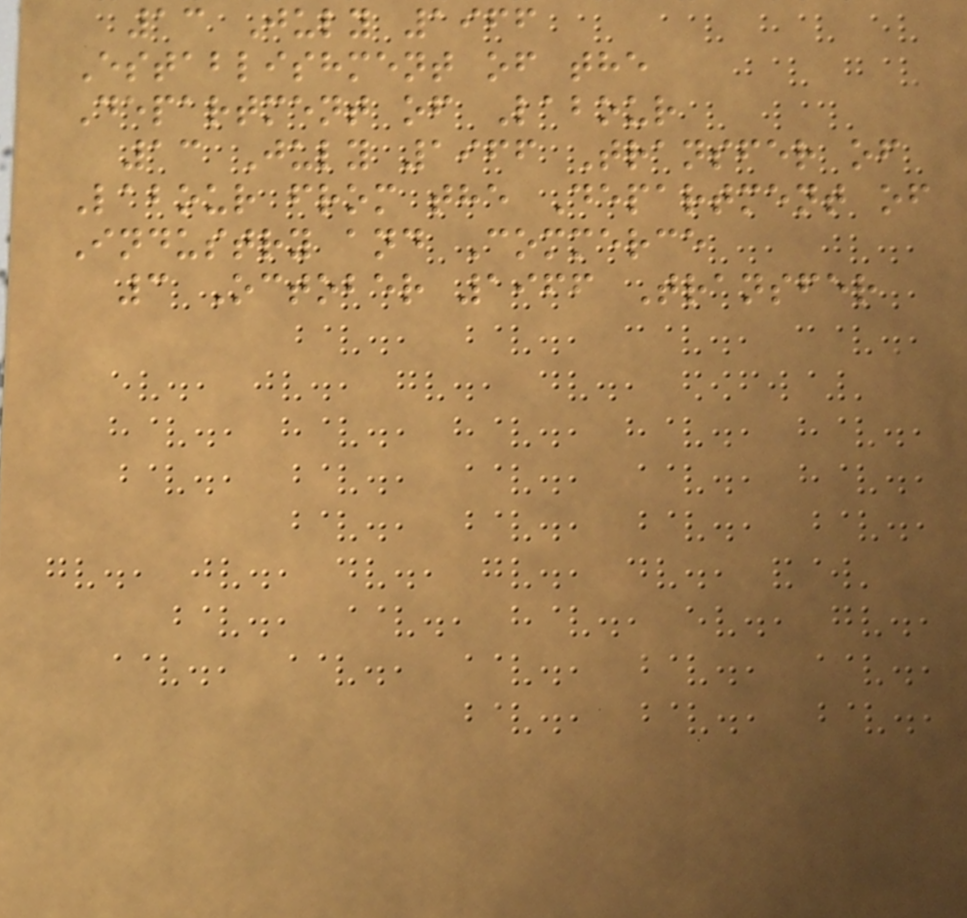13 July 1966
Establishment of the
Department of Labour
13 July 1966 Transfer of
Labour from the Department of
Industry and Commerce
3 October 1966 Transfer
